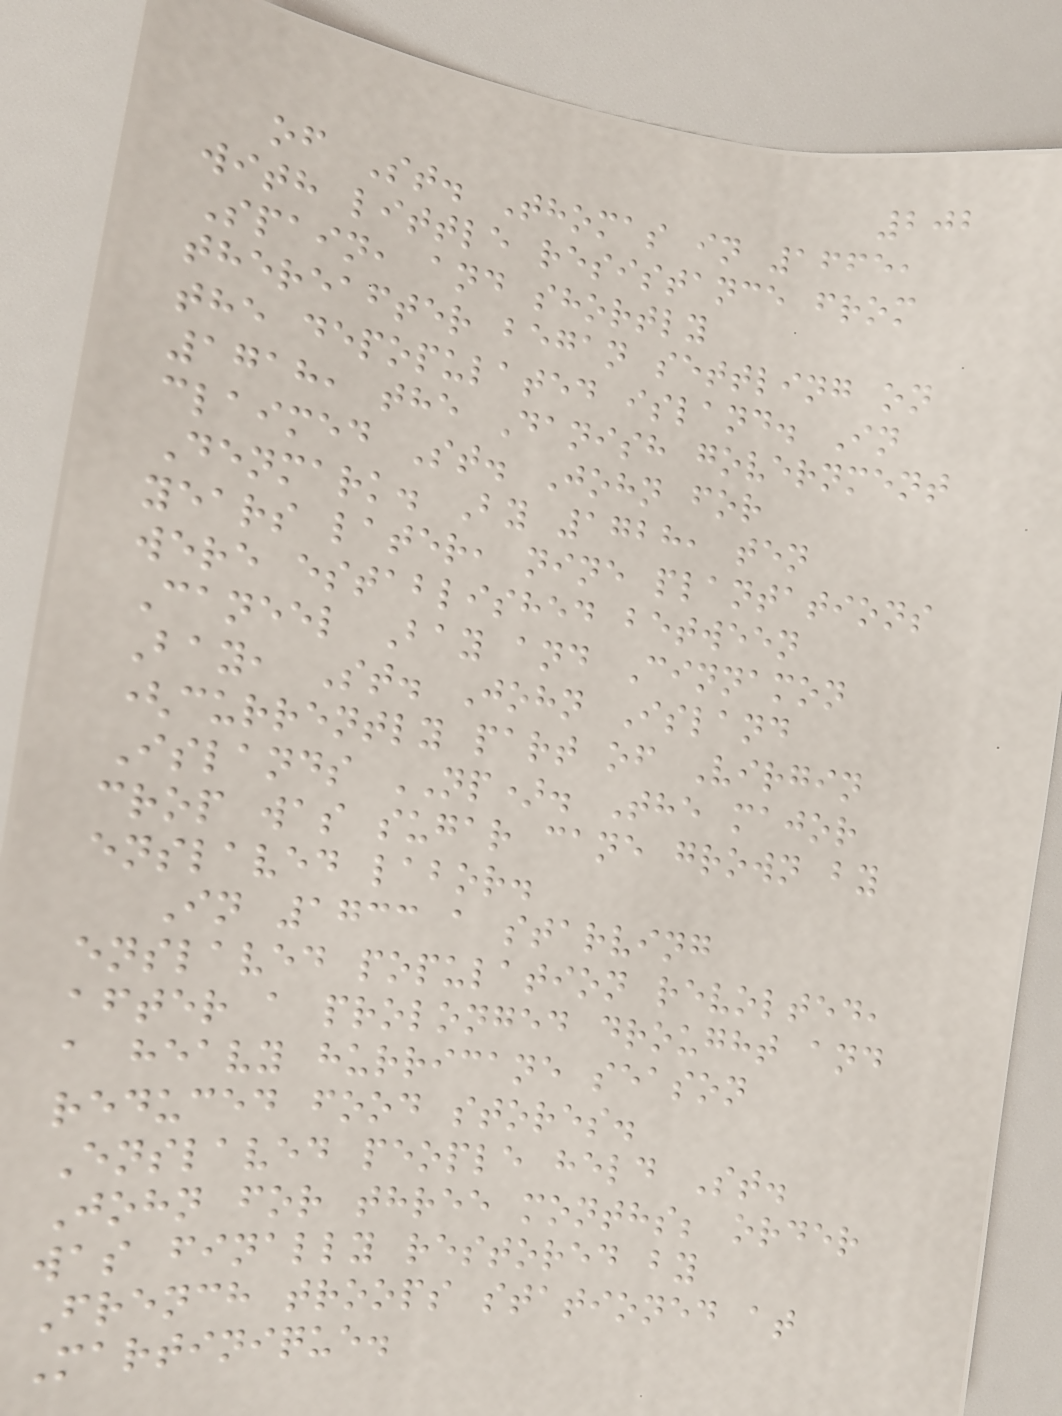202
of St. Thomas in 1665,
with little resistance from
Spain, and shortly
thereafter began settling on
the depopulated island. In
1718, the Danish government
claimed St. John for
Denmark. By 1728, ten
years later, nine plantations
were established between
Caneel Bay and Cinnamon
Bay, St. John Island
(currently part of Virgin
Islands NP). The major
crop was sugar cane grown by
enslaved labor.
In 1733 a starving
enslaved population revolted,
after a prolonged drought and
a heavy hurricane season
reduced food stores.
Enslaved people held St.
John for three months; order
was finally restored by
French troops stationed at
Martinique.
